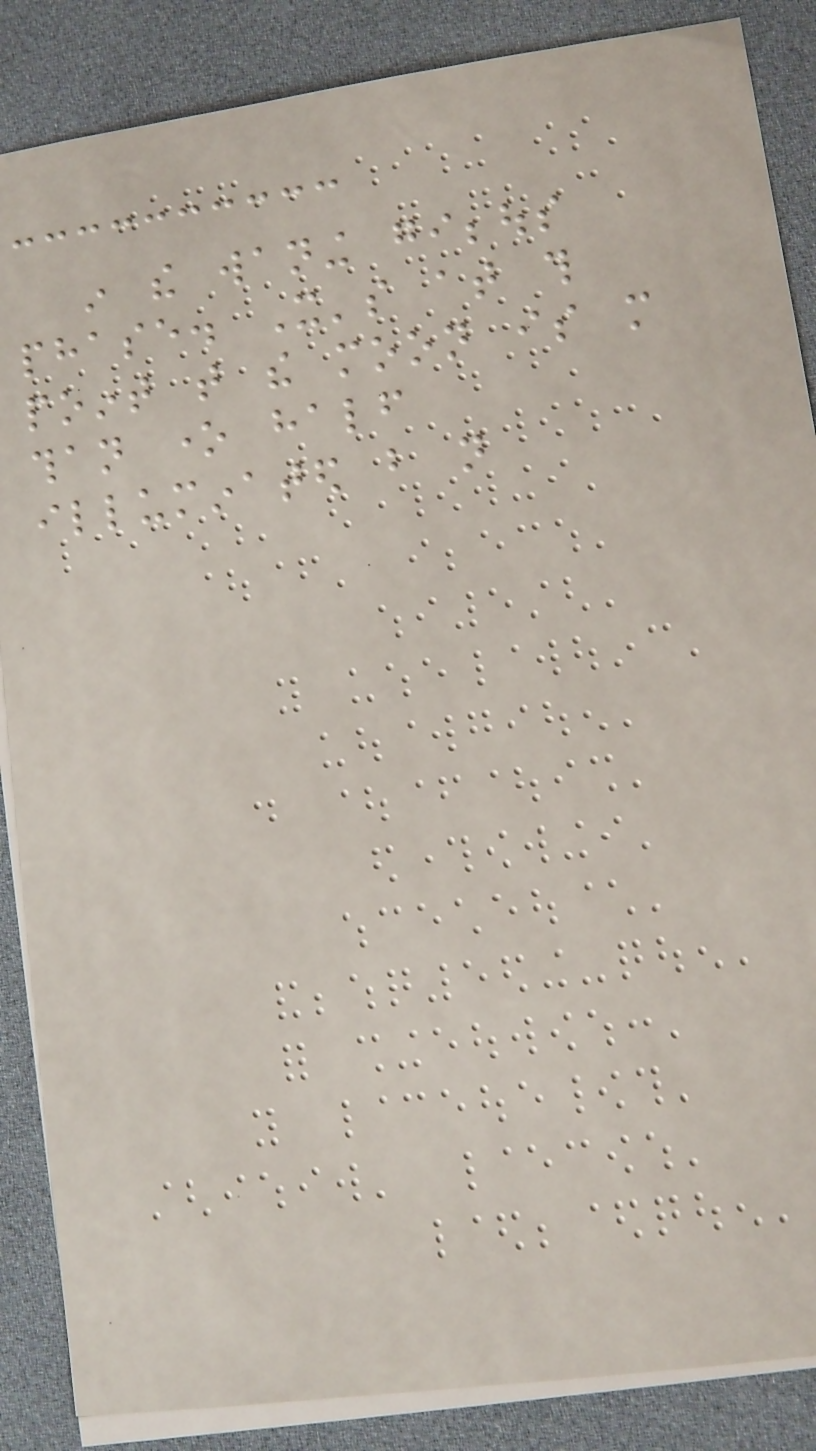in the waning gibbous
phase. It's at this
point that the moon is more
than one half
illuminated but not
